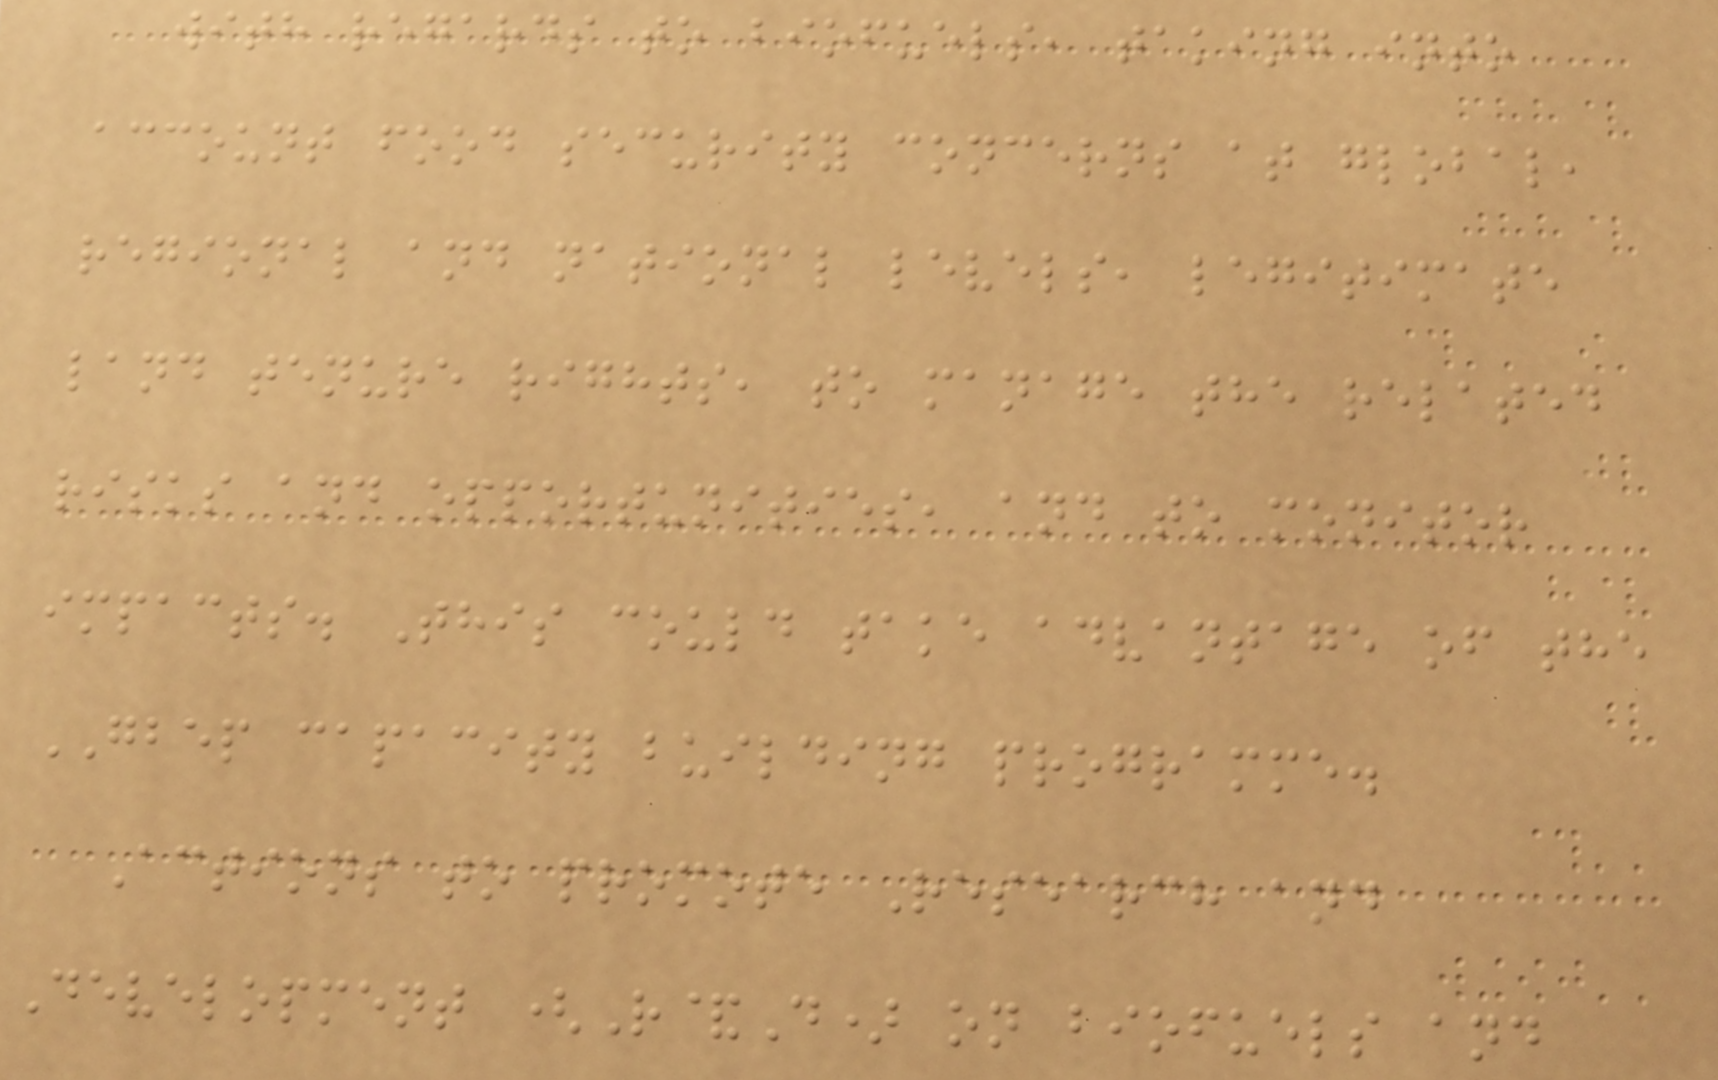with regards to biofuels, taking into
account food security concerns at global,
regional and national levels, legitimate
land tenure rights, to manage the related
risks and opportunities, and to monitor
impacts. This could take advantage of the
GBEP capacity building programme.
Actions to promote Research and
Development (R&D) on biofuels and
